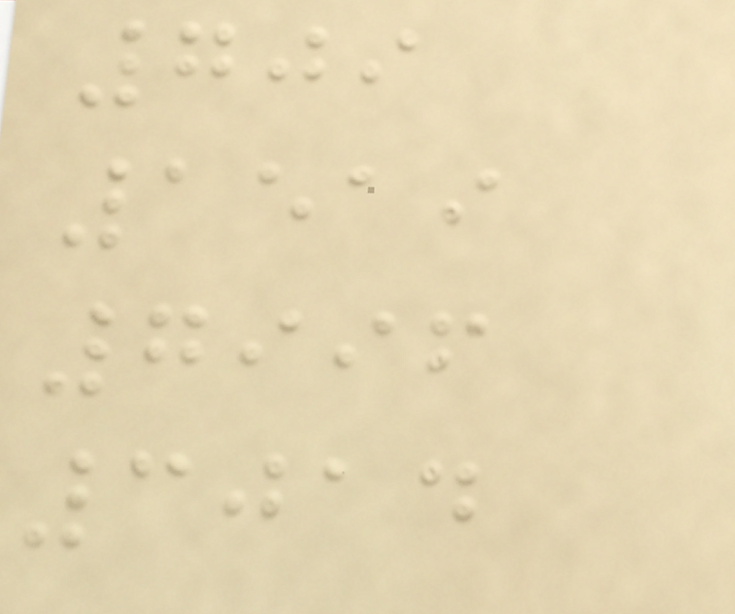709
1519
7996
3014
